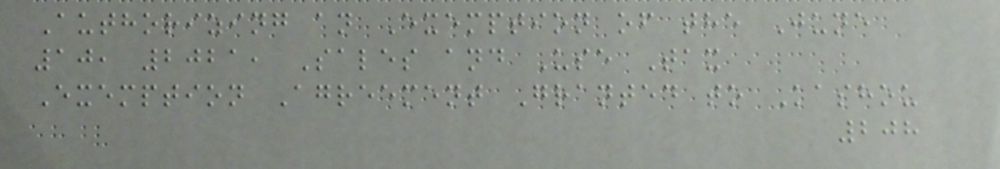Authorizing an Exemption of the June
10, 2021, Sales and Use Tax
Exemption Agreement Granted to Kashou
208
